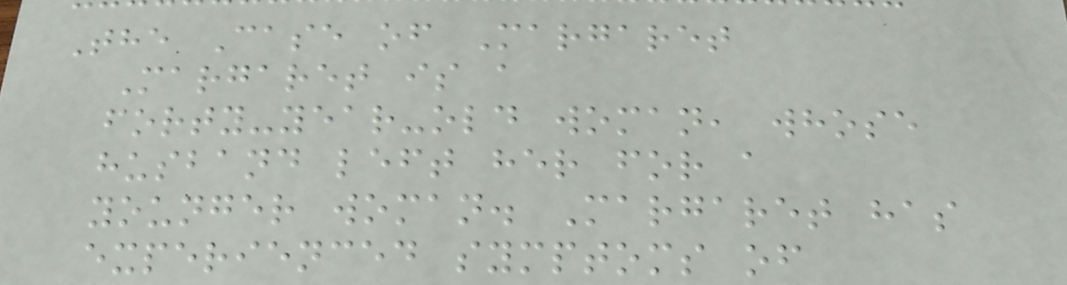The Case of Margaret
Margaret is a
forty-year-old woman, whose
husband left her for a
younger woman. Margaret has
experienced symptoms of
